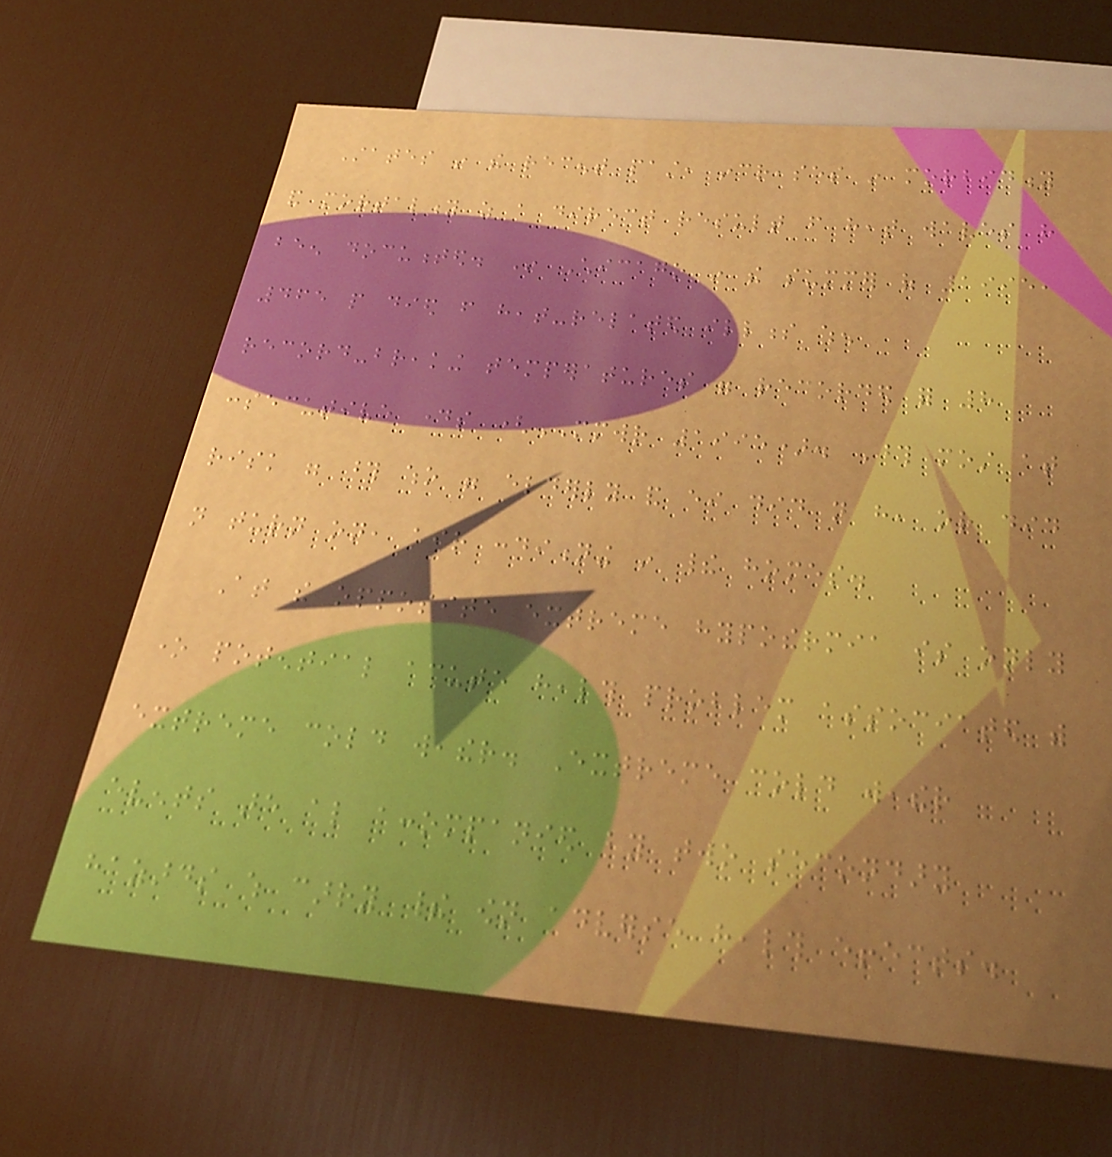States in the recent past, increases in morbidity
and mortality as a direct result from heat waves have
been documented. In Chicago in the summer of 1995,
465 people died from heat-related illness when
record-breaking temperatures were recorded for 8
consecutive days (MMWR 1995). Those most at
risk were those who were elderly and either did not have, or did
not turn on, air conditioning in their homes.
At the opposite extreme hypothermia is only
one potential acute health problem associated with
extreme cold weather. Extreme cold weather
events are also accompanied by two secondary
hazards which carry their own adverse health effects.
